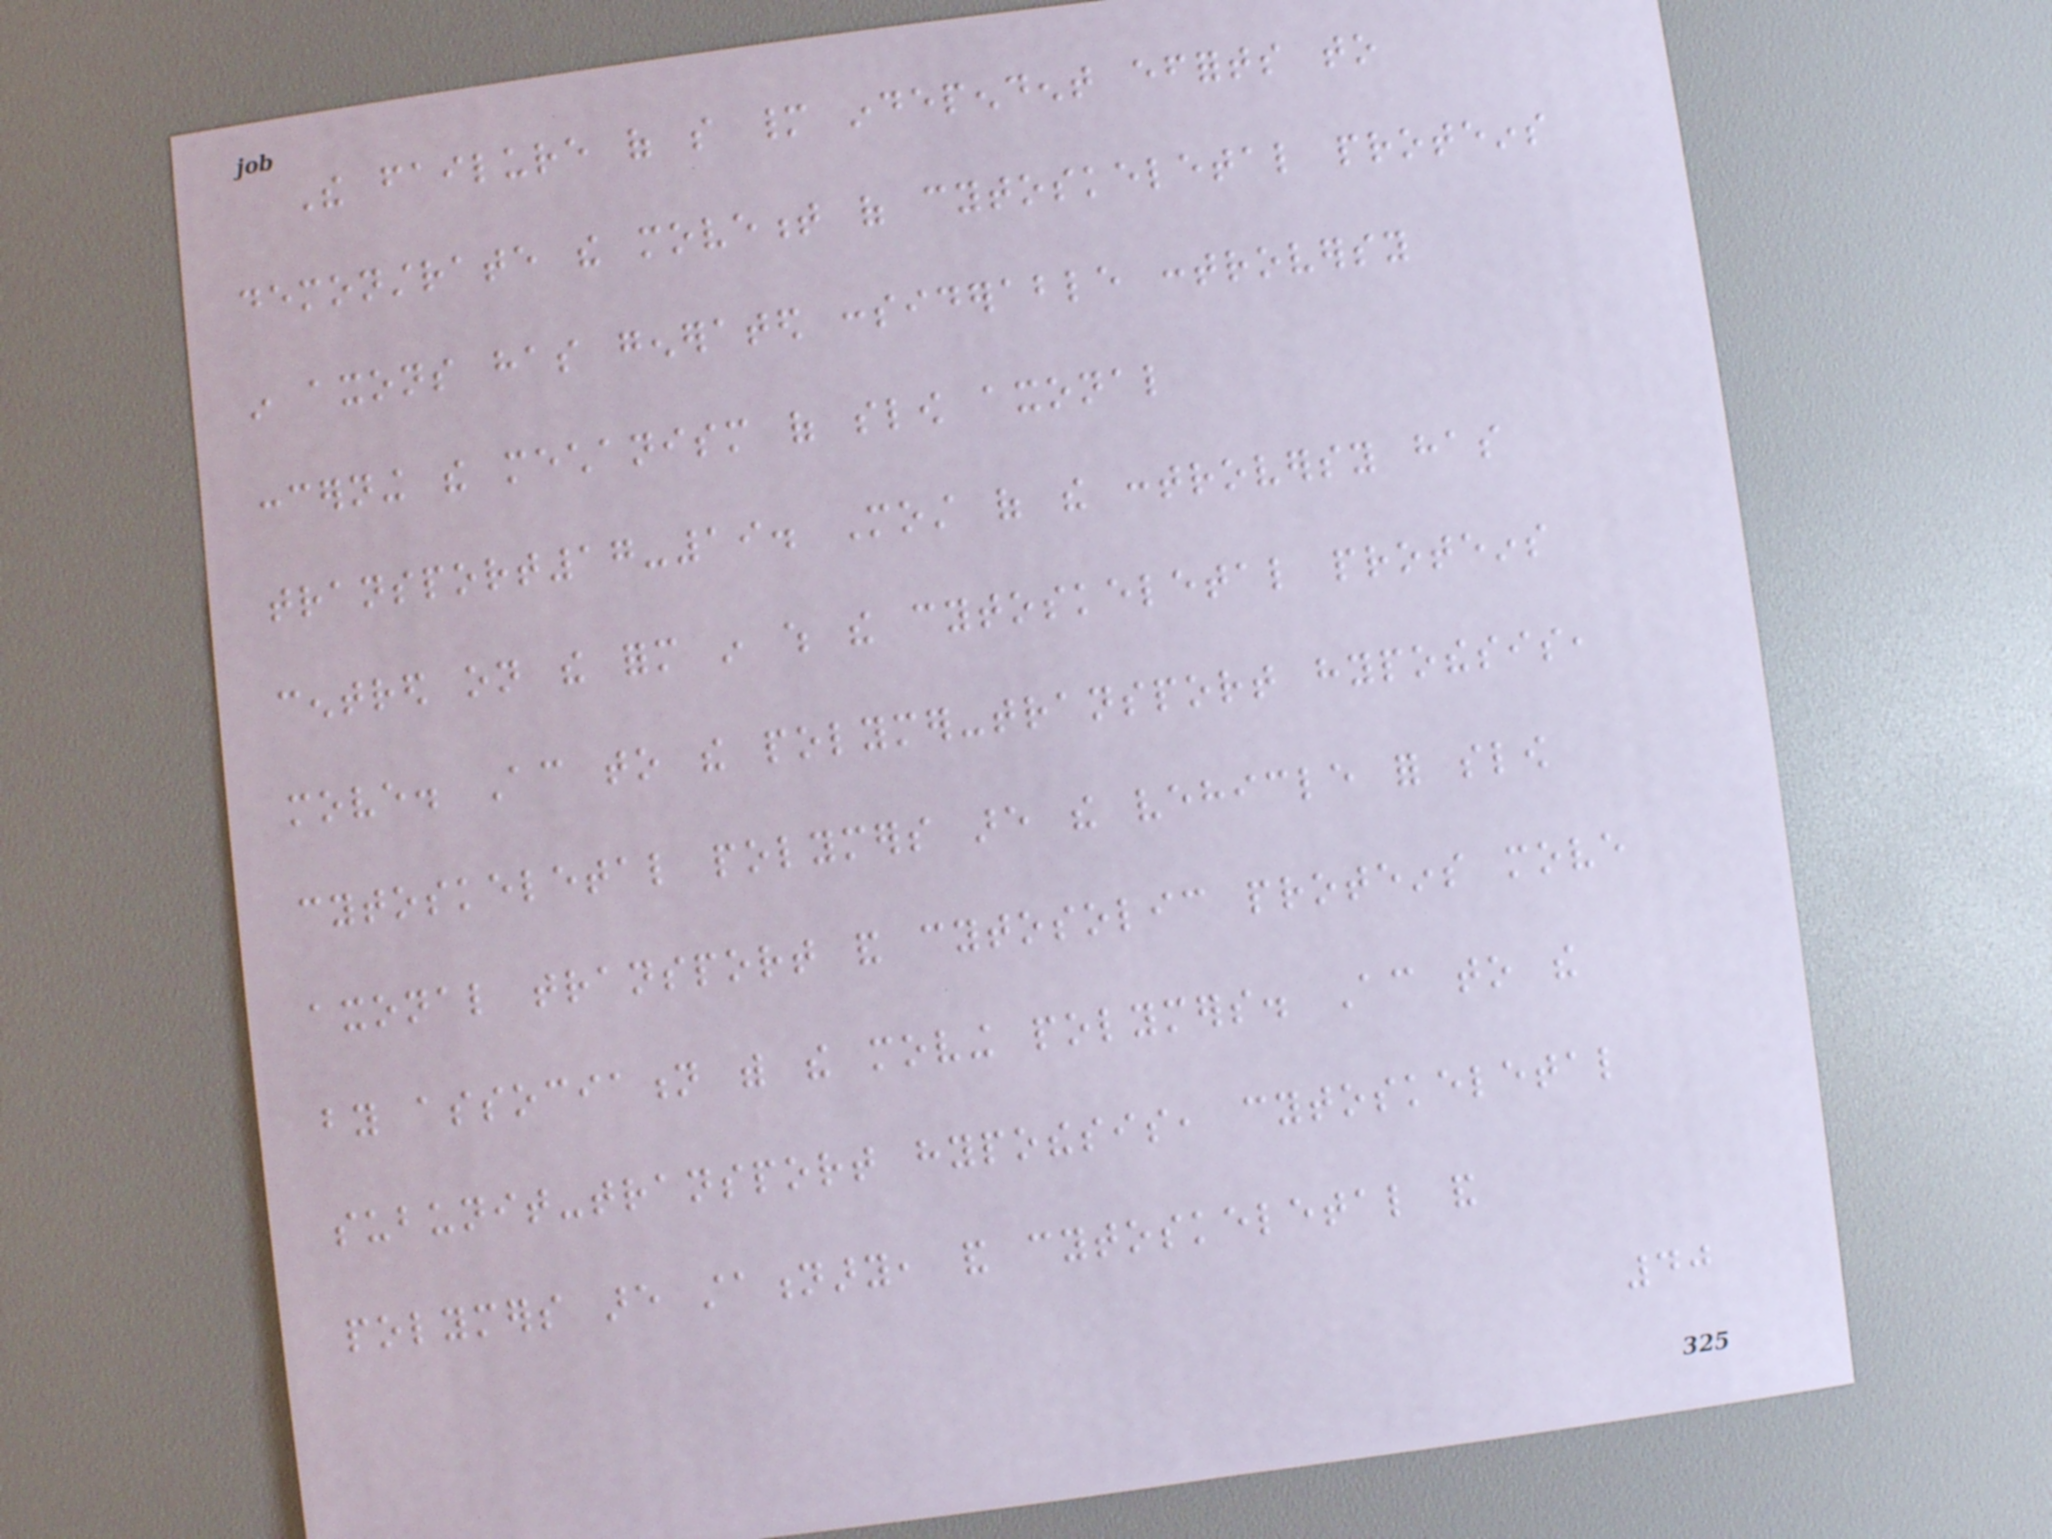The failure of so many independent efforts to
demonstrate the movement of cytoskeletal proteins
in axons has generated considerable controversy
concerning the mechanism of slow axonal
transport17-19. Most of the controversy has
centred on the form in which the cytoskeletal proteins
move. According to the polymer-transport hypothesis,
cytoskeletal polymers are the vehicle for slow
axonal transport and cytosolic proteins move
by association with the moving polymers. According to the
subunit-transport hypothesis, cytoskeletal
polymers are stationary, and cytoskeletal and
40
